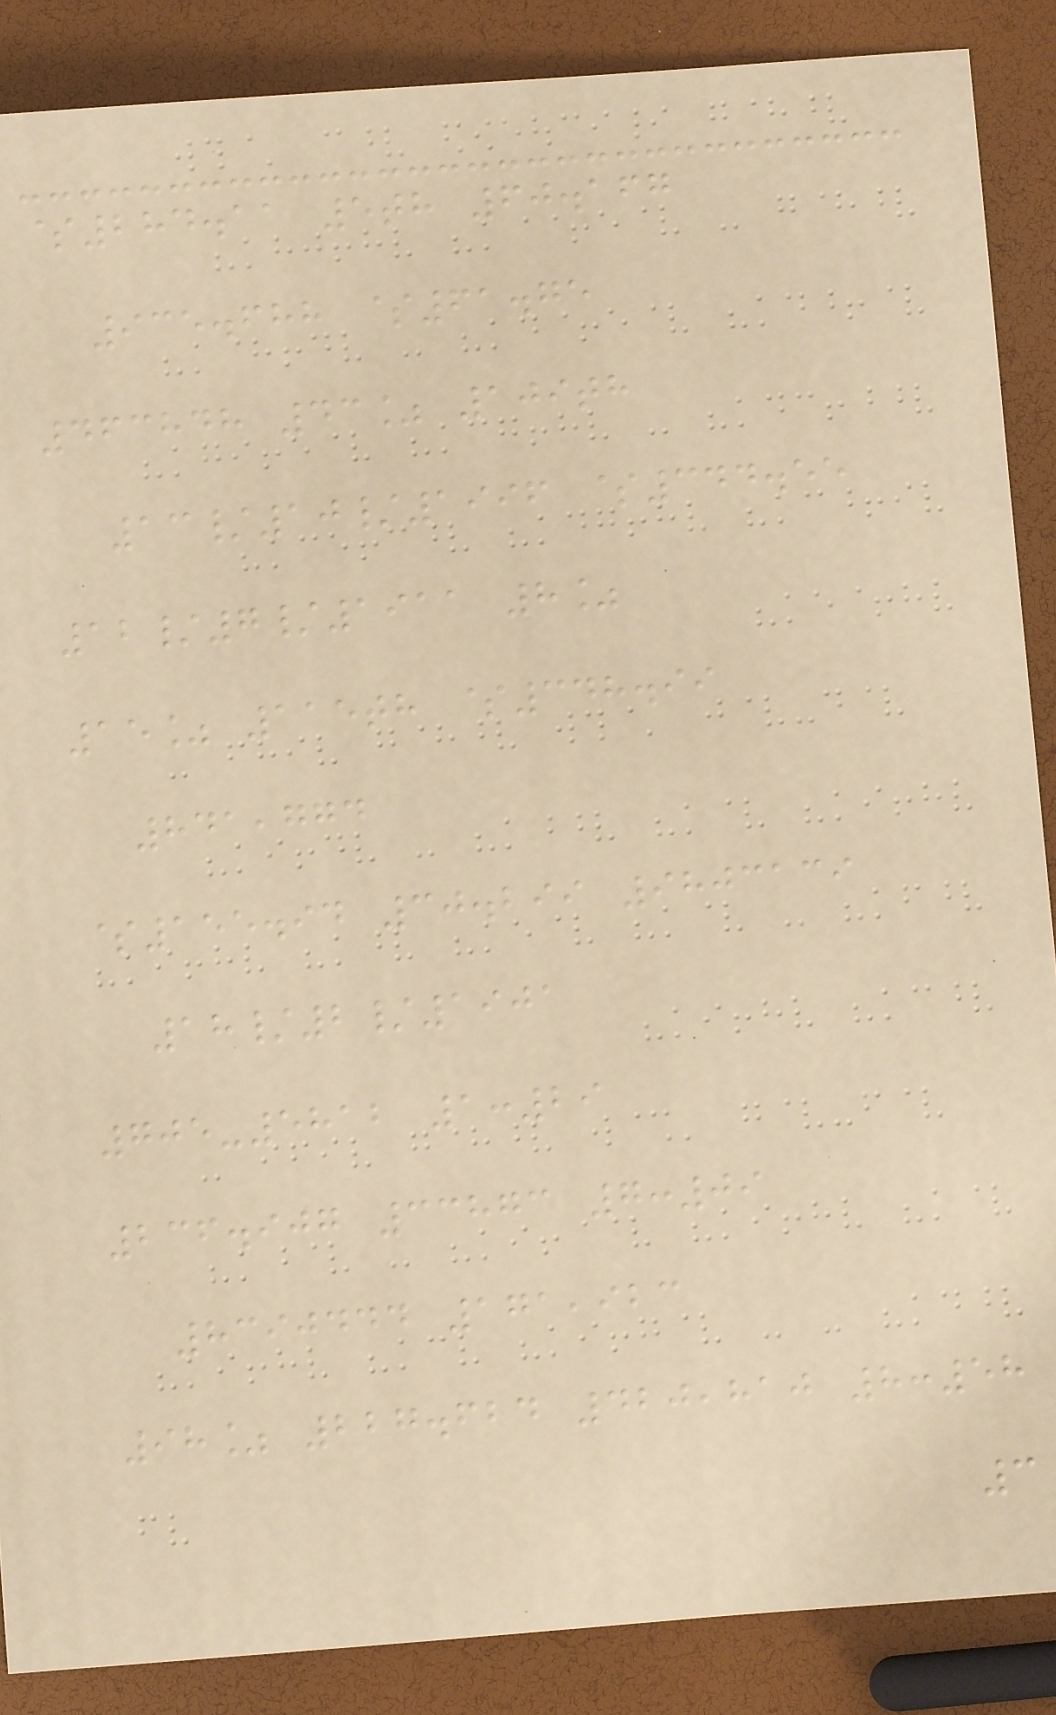$284.11 5th 60.167
935.688 $61.75
463848 43% 109th
13/10/1996 $344.55
12/7/1911 8%
15% 115th $348.99
841,774
$155.94 30.299 9803139
18/2/1901
705-5812 1:29
236.907 33873 7:09
8390444 171,923
98% 227.624 420,810 8:58
3
